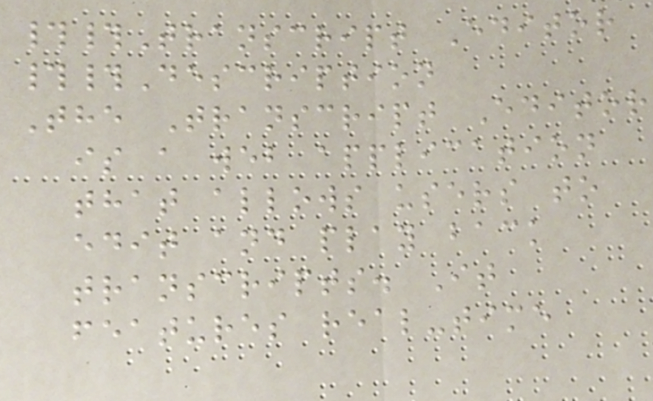##Transcript Editor
##Description
The Transcript Editor
is a web application
that allows users to
edit and play back
transcripts. It
features real-time
